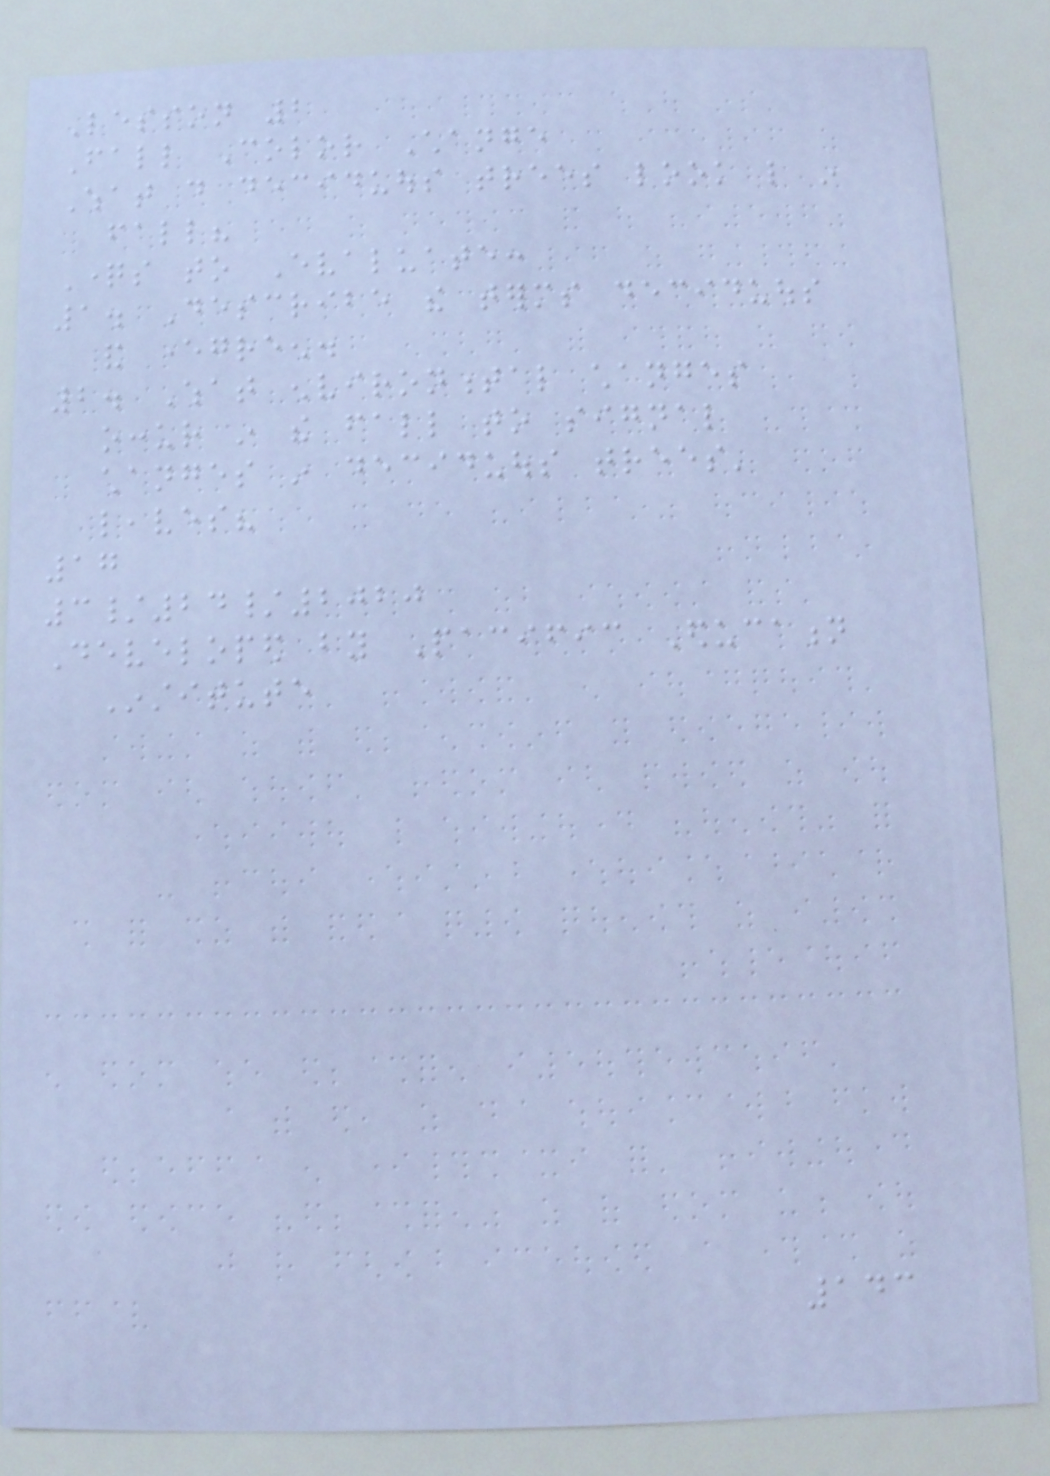Lesson 2
Fall Color Change
What do deciduous trees look like in
fall?
Questions to Evaluate:
1. Describe the terms deciduous
and evergreen.
2. What environmental changes
occur in the fall to signal
changes in deciduous trees'
leaves?
17
3/24/2020
Developed by Pacific Education
Institute
143
